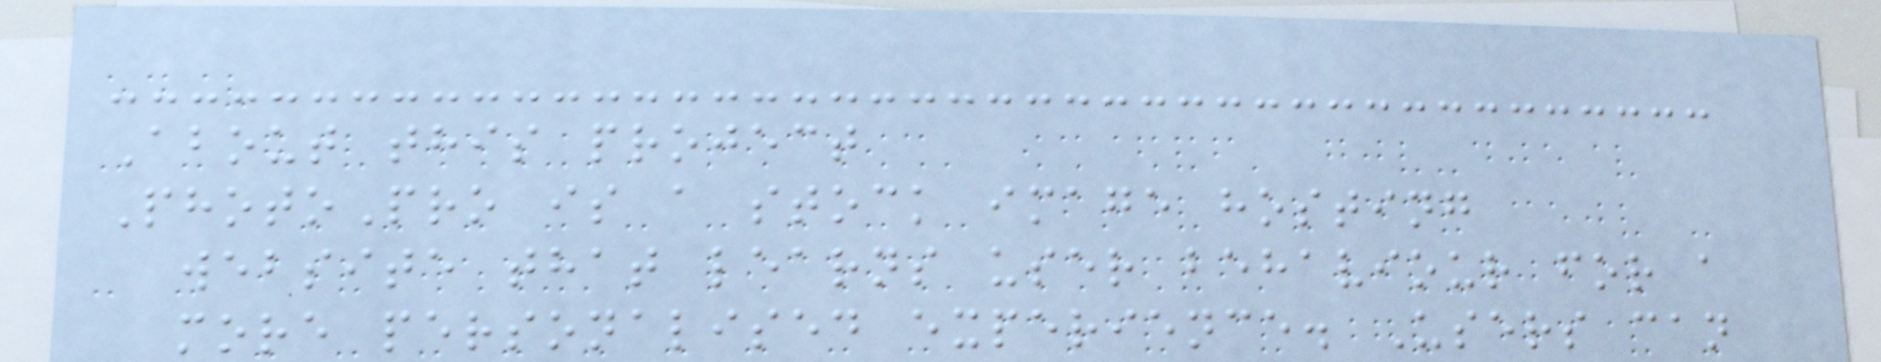About this project
PhotoPro is a stock image hosting
website that learns user behaviour for a
more personalised experience. Users can
